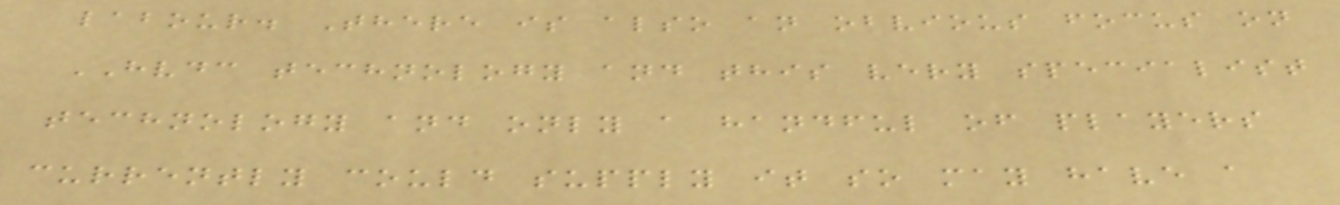labour. There is also an obvious focus on
HVDC technology and this very specialist
technology and only a handful of players
currently could supply it so may have a
